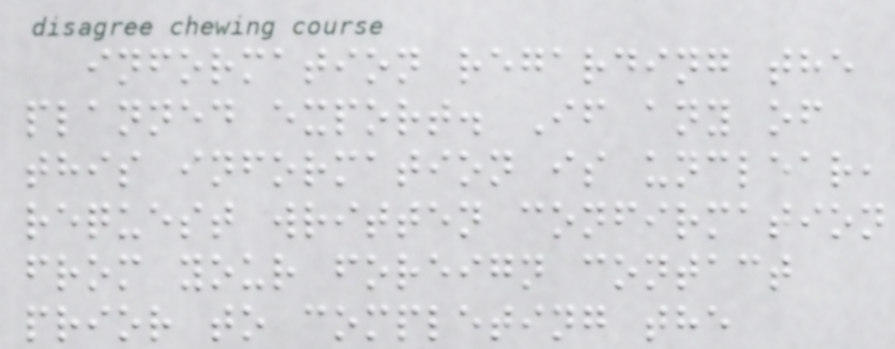information regarding the
planned export. If any of
this information is unclear,
request written confirmation
from your foreign contact
prior to completing the
